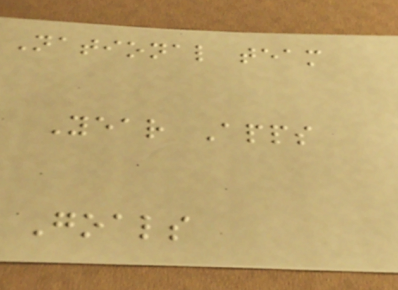National team
Year Apps
Goals
